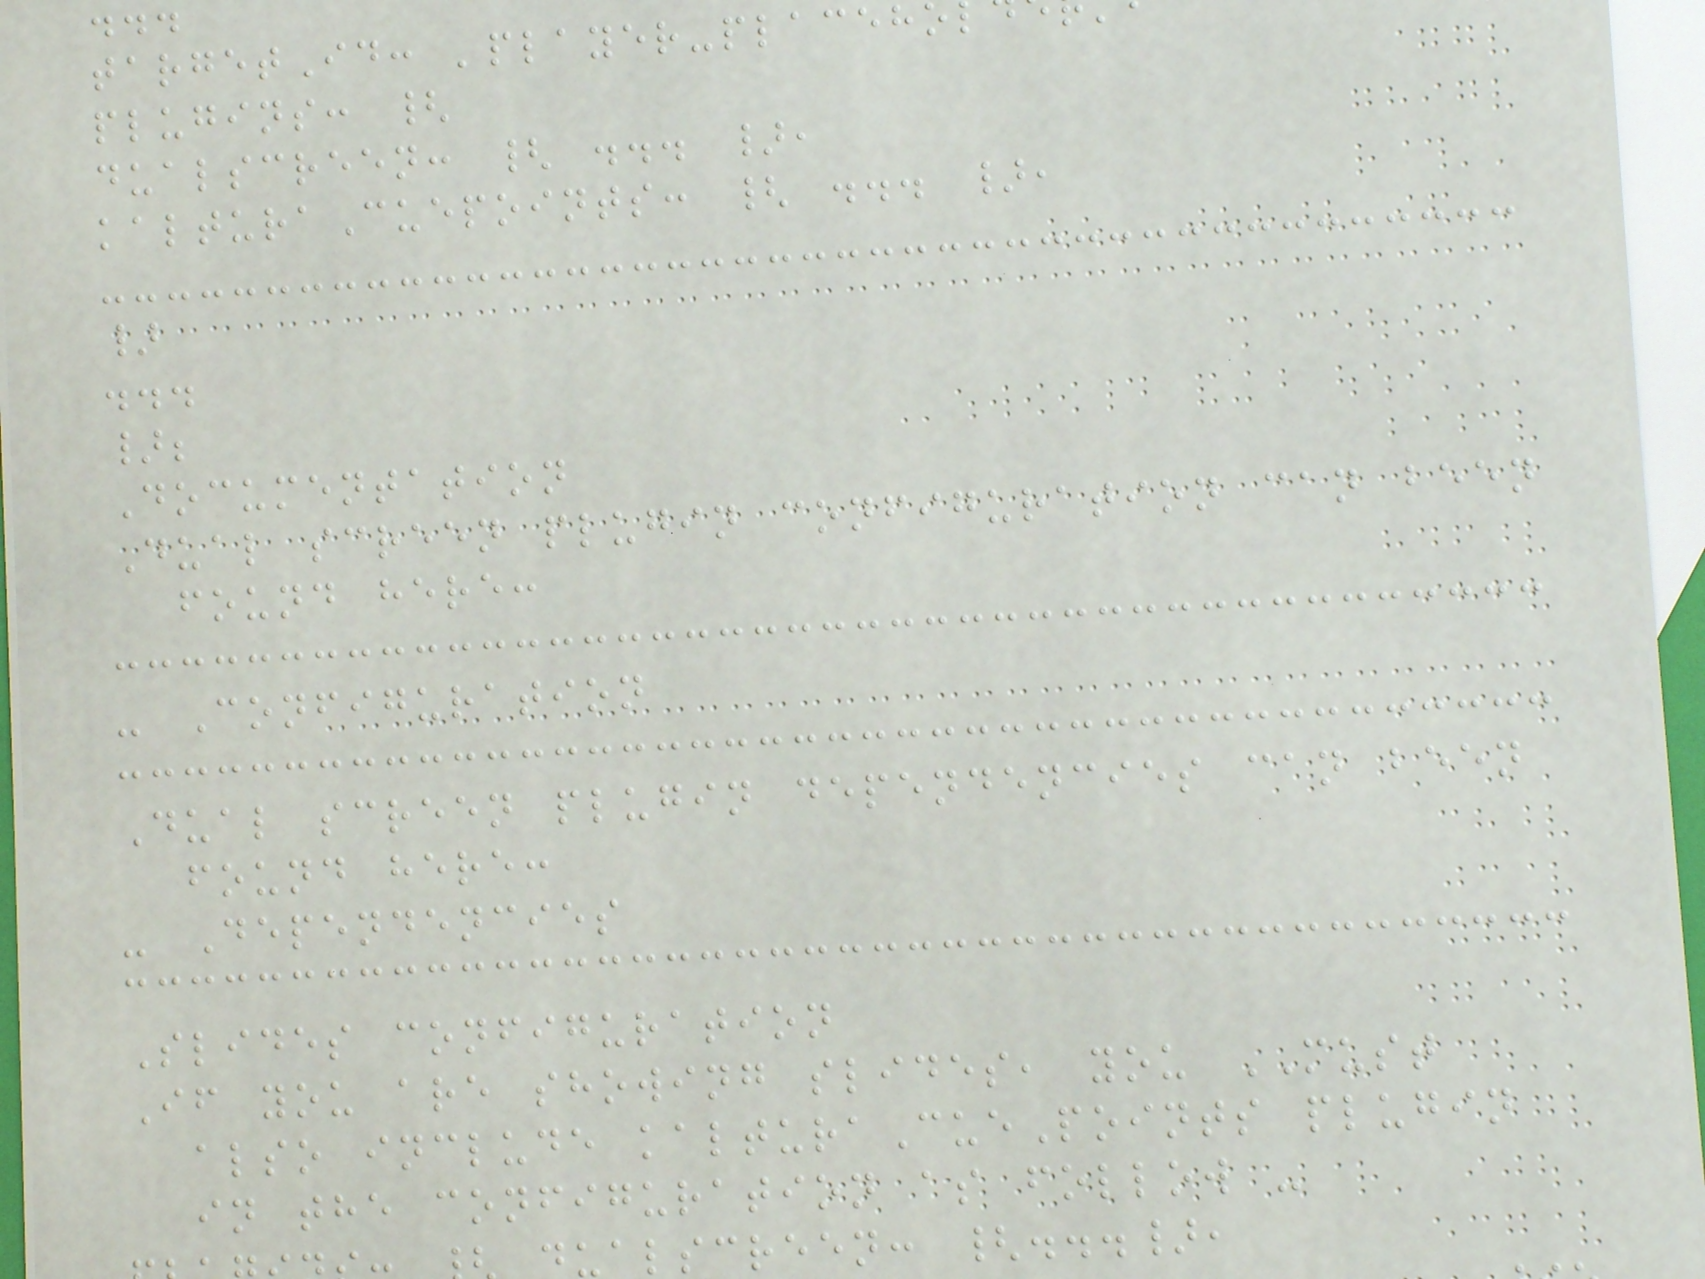targetId: 'player-placeho
plugins: {
dualscreen: { ... },
kalturaCuepoints: { ... },
}
...
};
Documentation
Dual screen plugin configuration can been
found here:
- Configuration
Dual screen plugin dependencies can been
found here:
- Dependencies
Slides configuration
If you are showing slides, you MUST
also include kalturaCuePoints plugin
in the configuration as follow -
ualscreen: {...},
